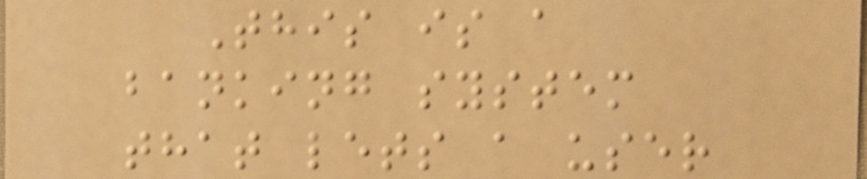This is a
banking system
that lets a user
